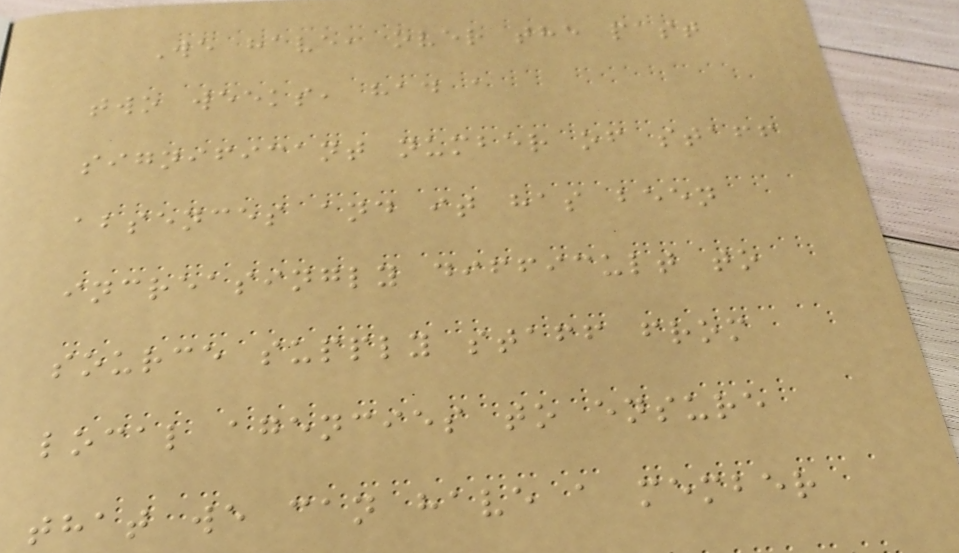We have, over the past
two weeks, had a
significant number of staff
absences and it has been
increasingly difficult to
source supply staff from
local agencies to ensure
that we can have a member
